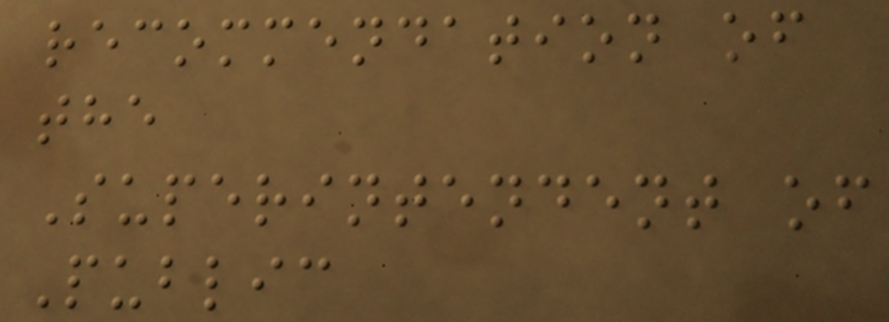recommendation of
the
Superintendent of
Public
